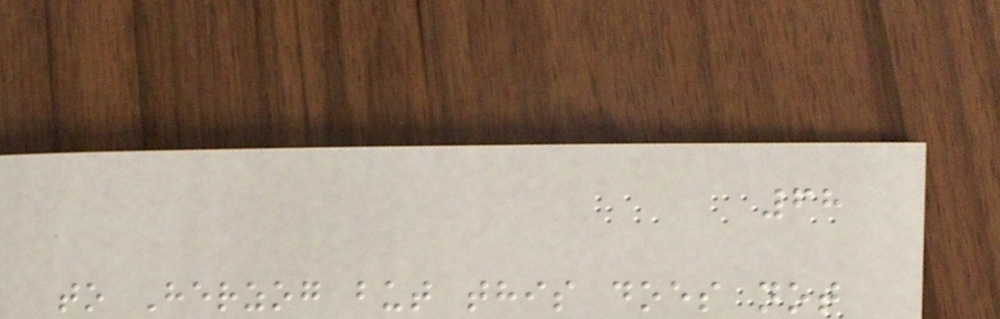68
to Herzog but this does not
